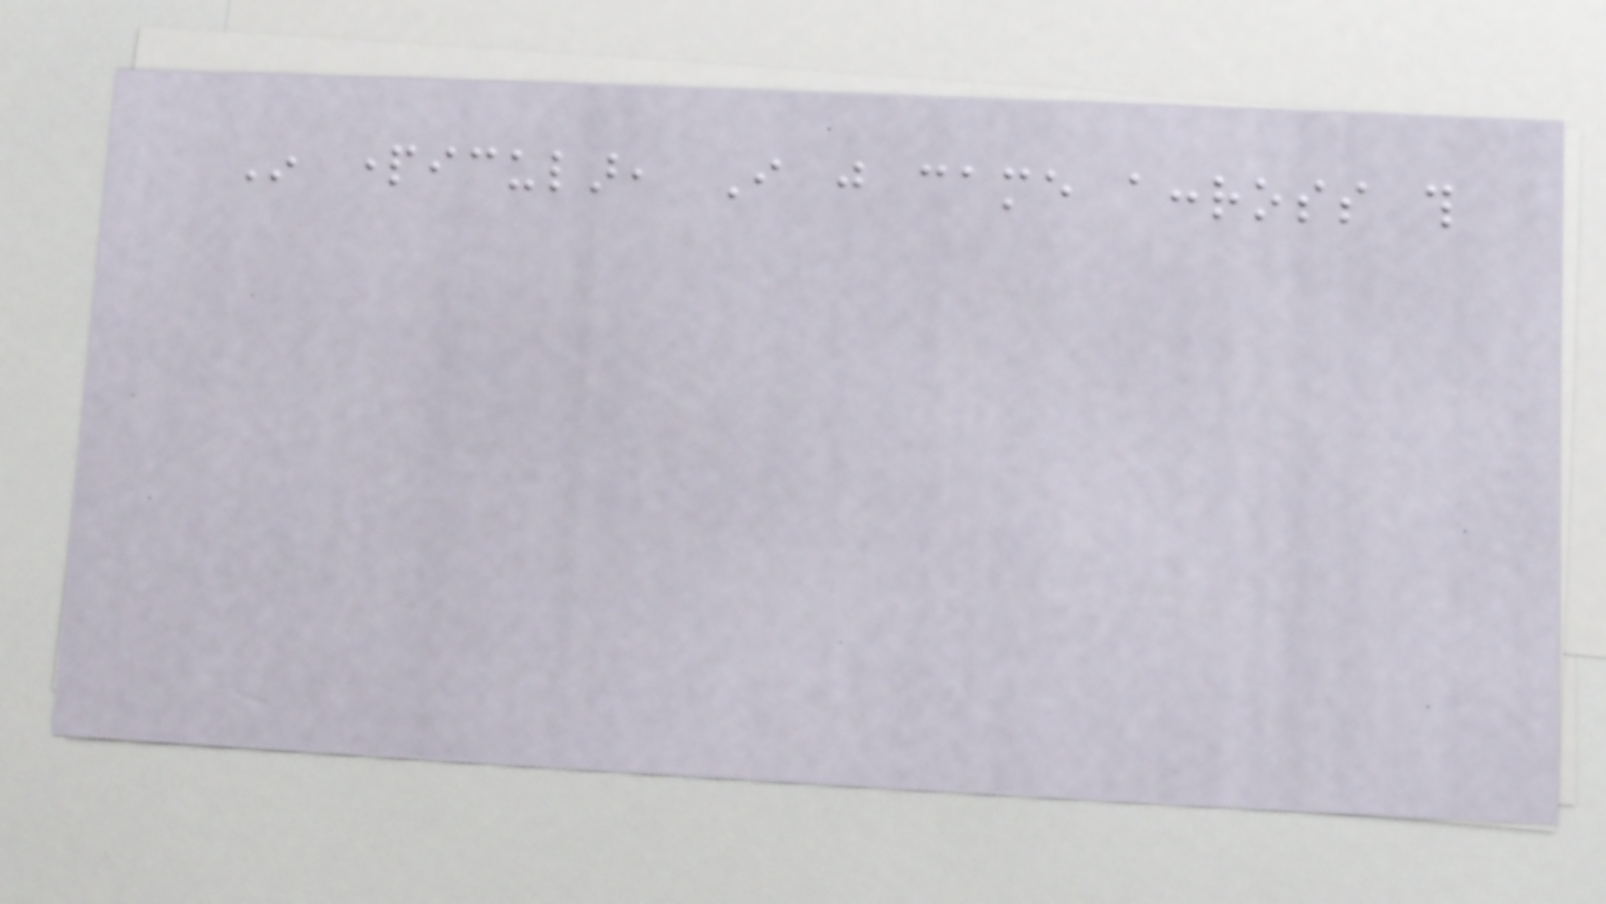In particular, I just came accross this
